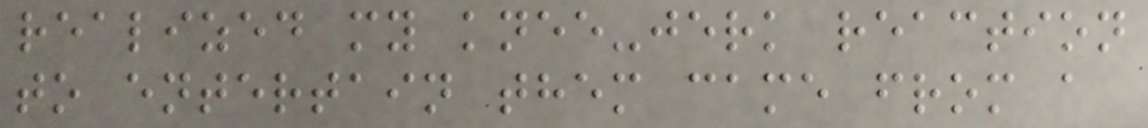realized my knee-jerk reaction
to entertain them came from a
